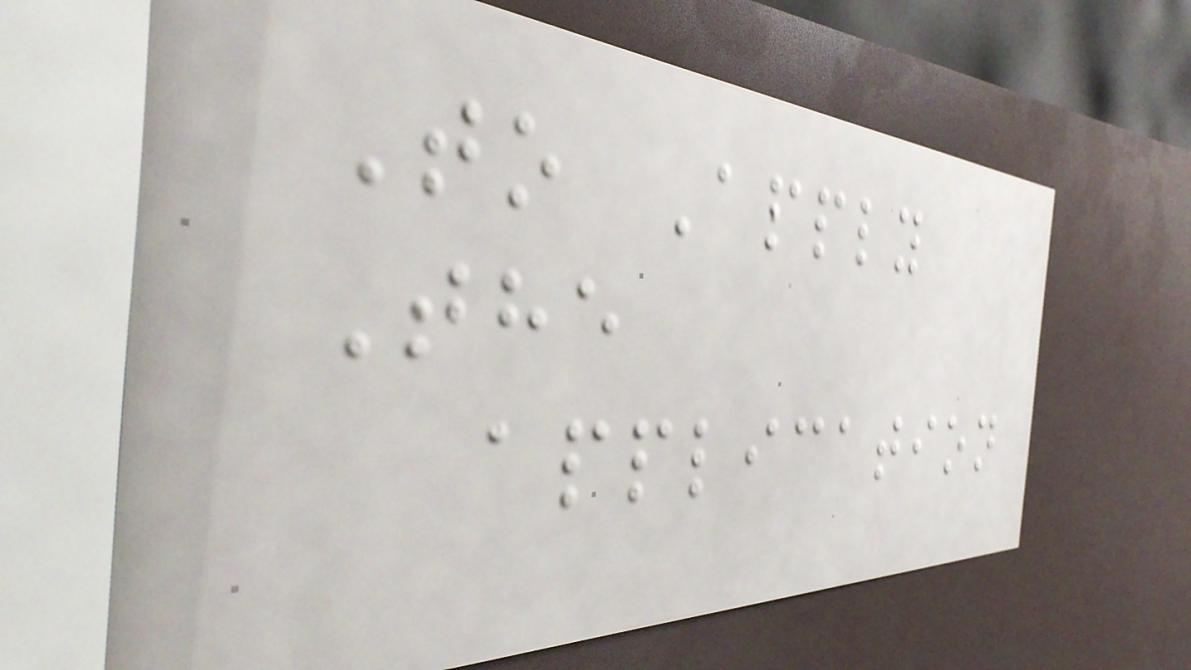To Apply
The
application
